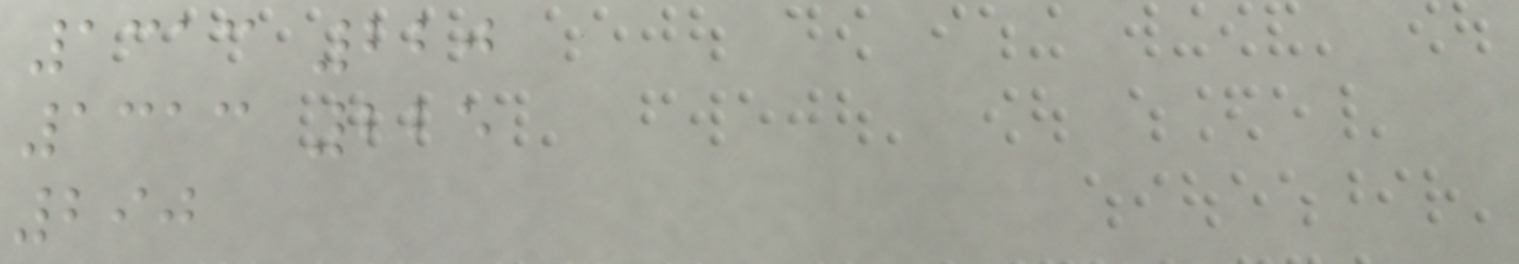1313 220
1313 225
290
